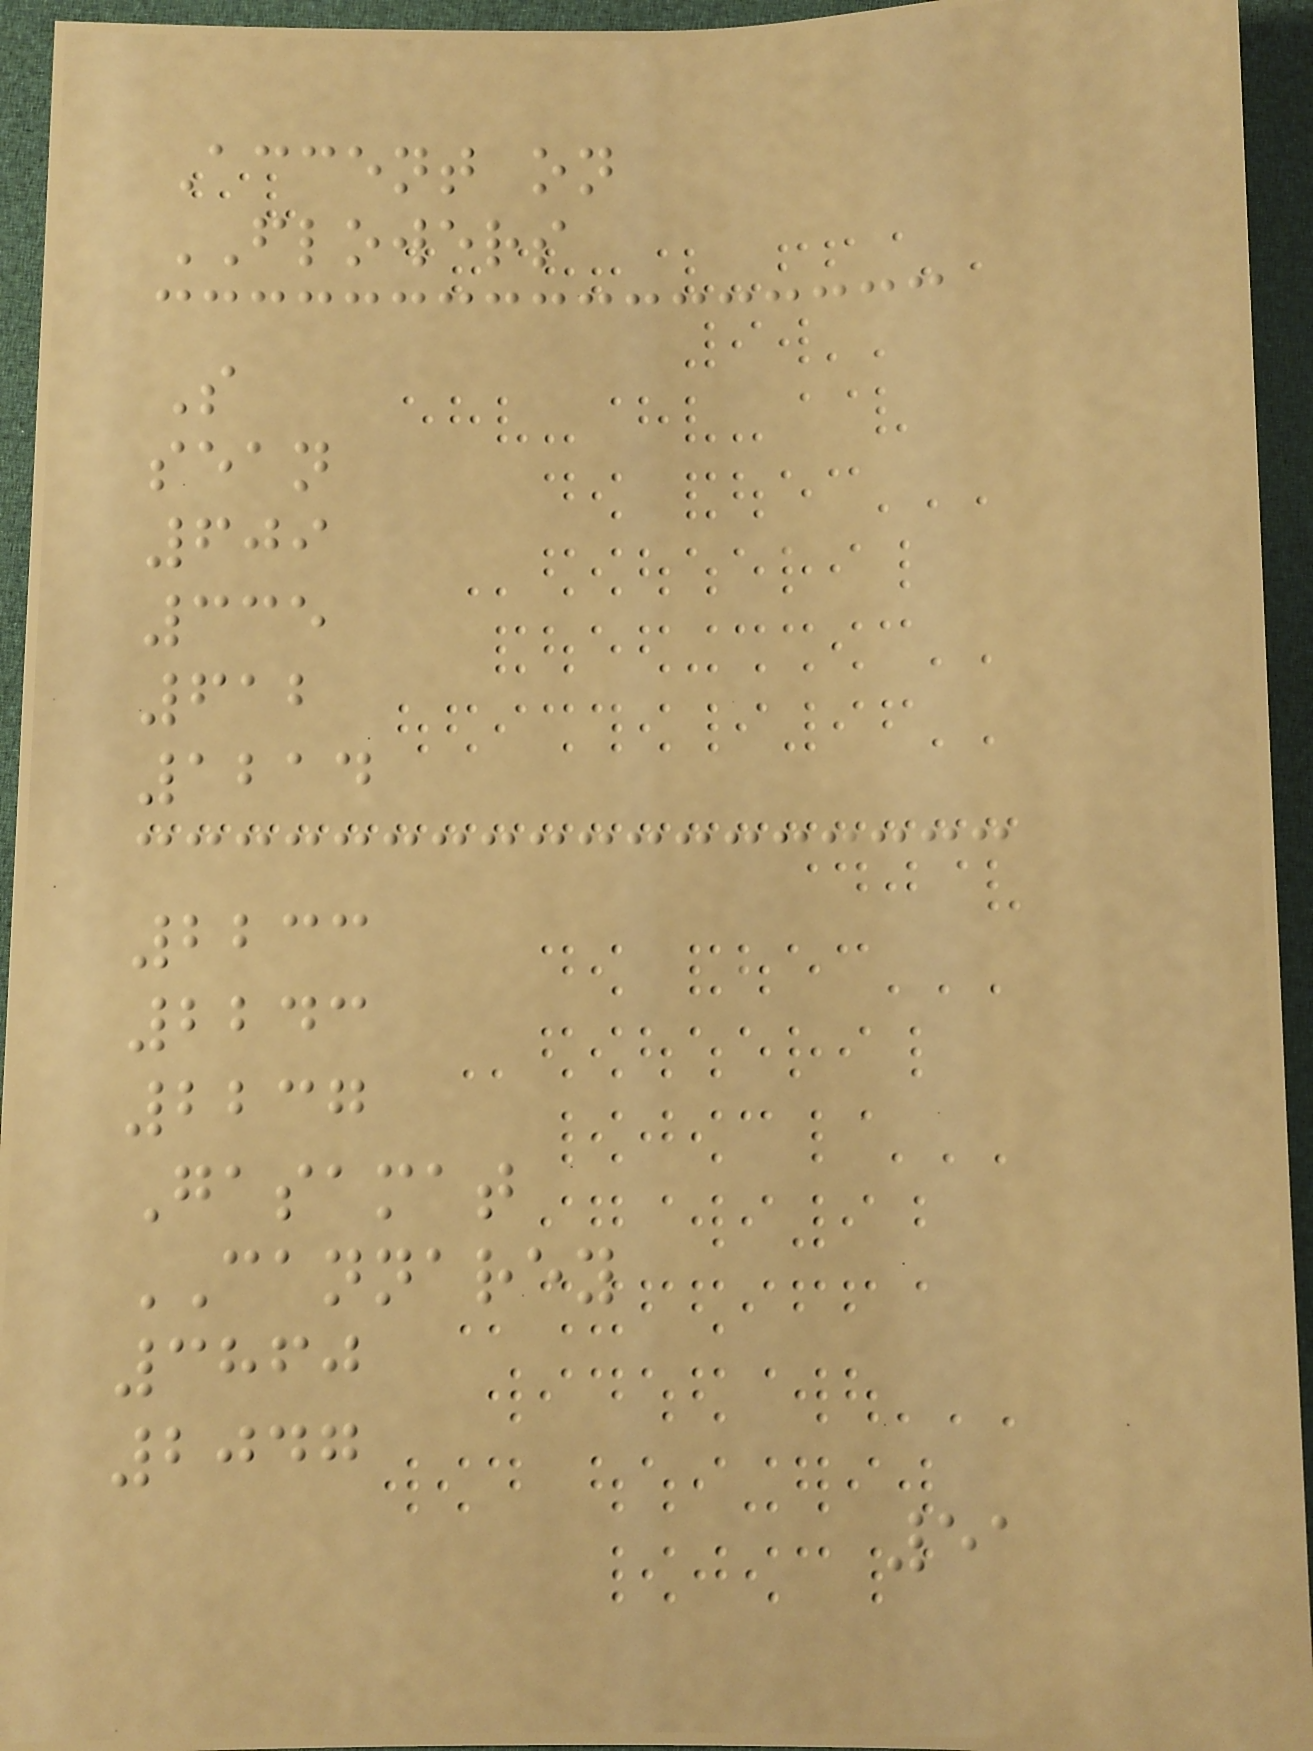Accent on
FLOWERS
S
sean
609
335
612
1214
2233
2243
2237
Gasamat
CANNAREY
3860
2047
51
